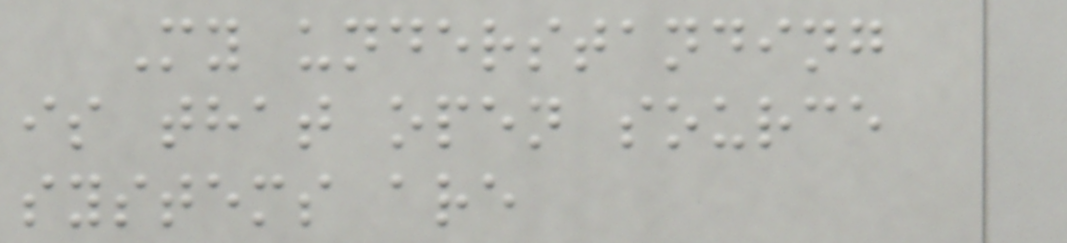My understanding
is that open source
systems are
